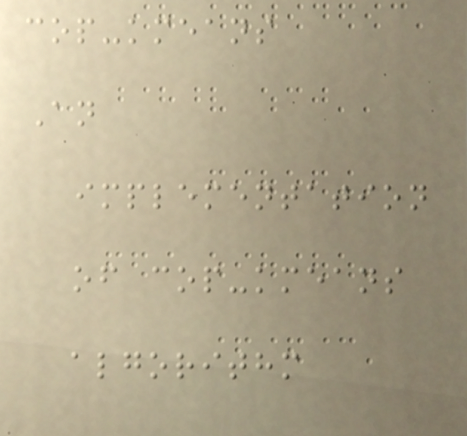cop-kmeans
An
implementation
of cop-kmeans
algorithm
